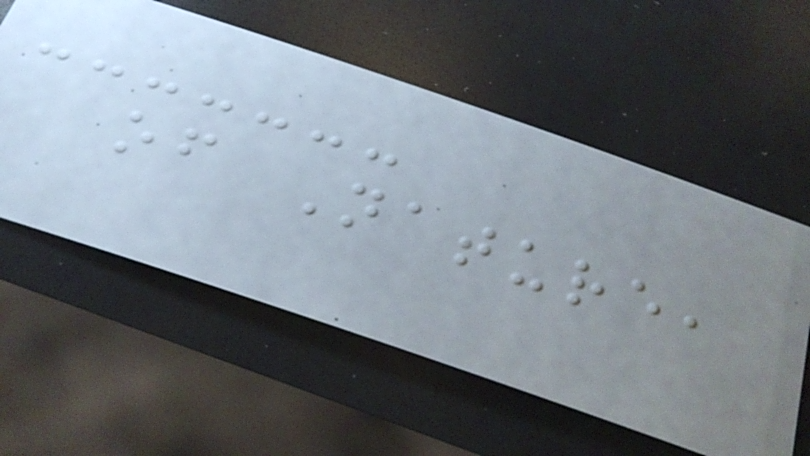of Nature,
